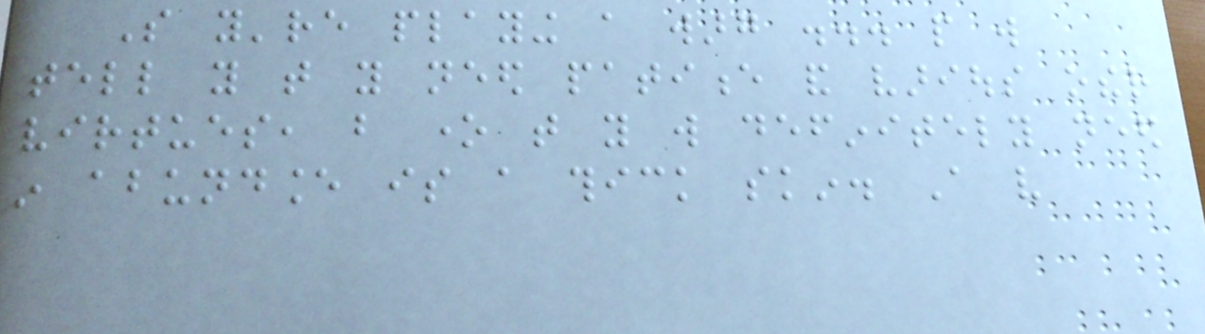So you're playing a warg ... people will
tell you that you need patience and various other
virtues, but one that you will definitely need
in abundance is a thick skin. A very
